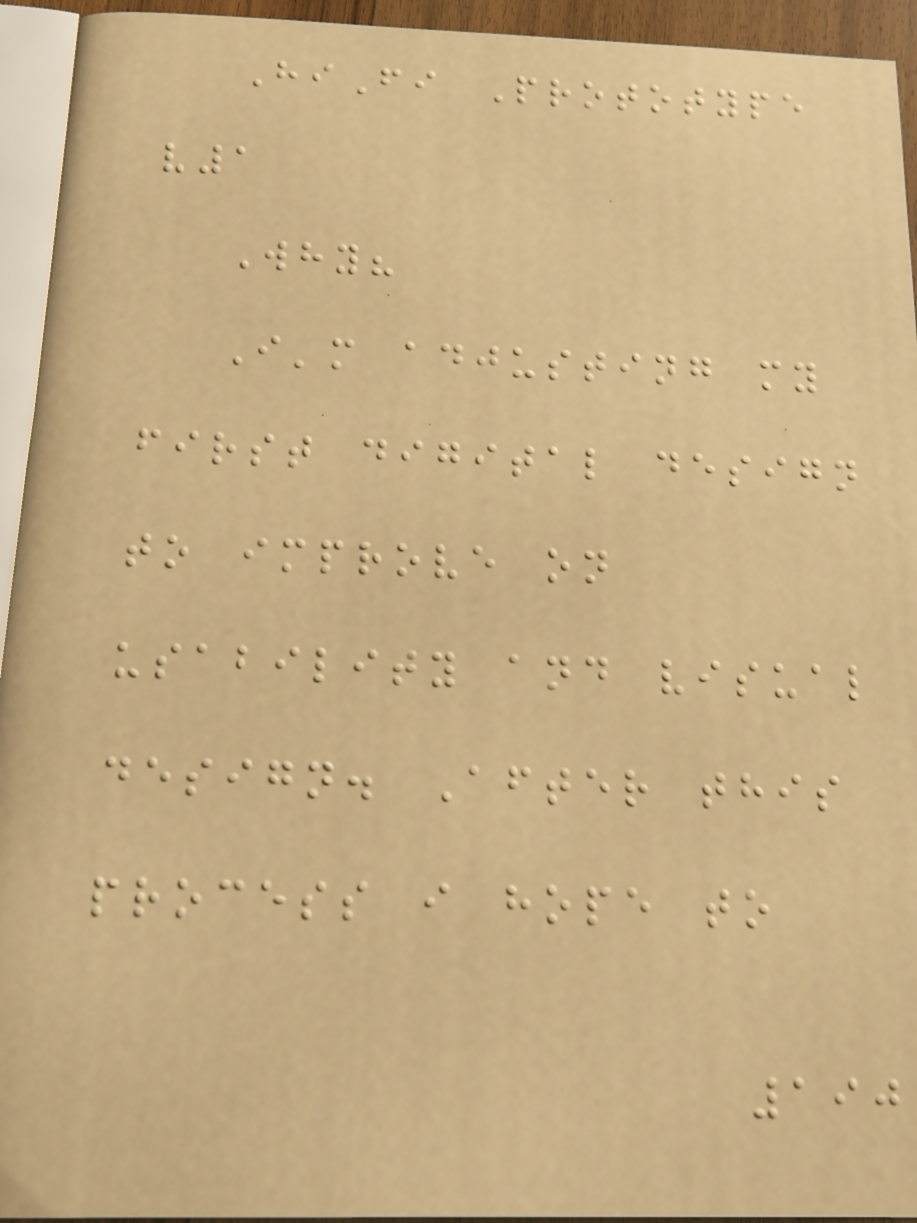HiFi Prototype
v1
Why?
I'm adjusting my
first digital design
to improve on
usability and visual
design. After this
process i hope to
190
